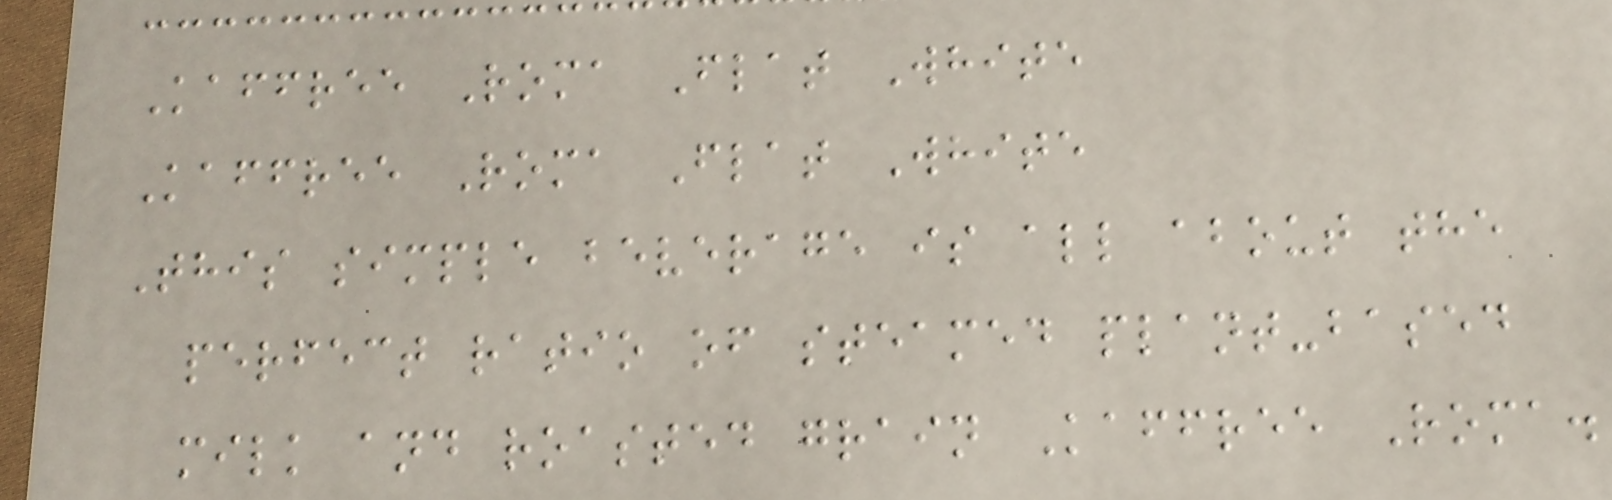Kaffree Roma Flat White
Kaffree Roma Flat White
This simple beverage is all about the
perfect ratio of steamed plant-based
milk and roasted grain Kaffree Roma.
